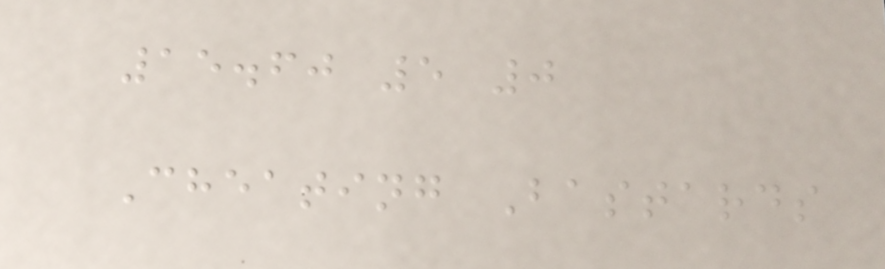15.60 5 0
Cheating Bastards
